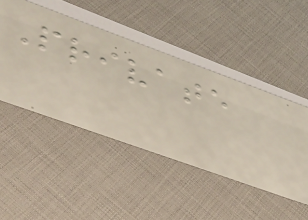Private
